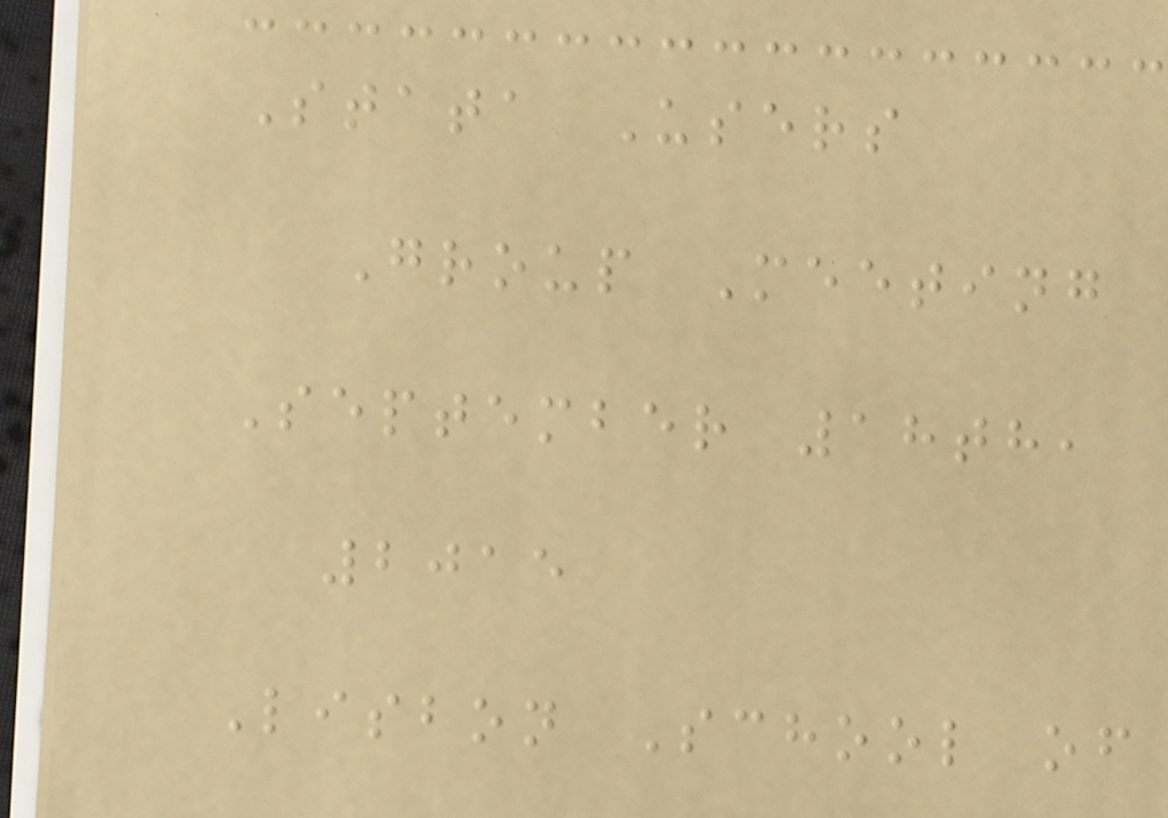Stata Users
Group Meeting
September 18th,
2015
Lisbon School of
